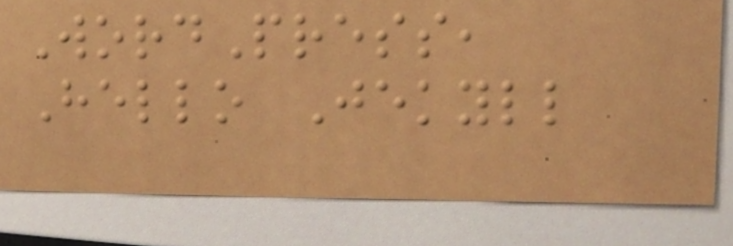WordPress,
Hello Jekyll
